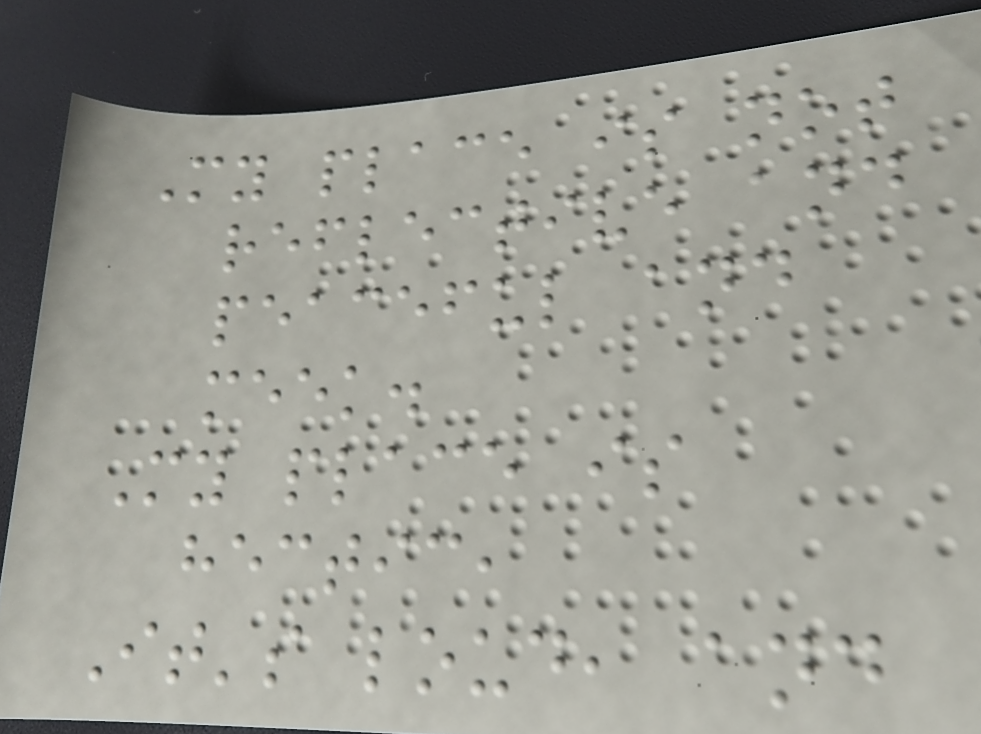My place is not
reflective and
peaceful and
meek.
My place is
hectic,
It's loud, and
